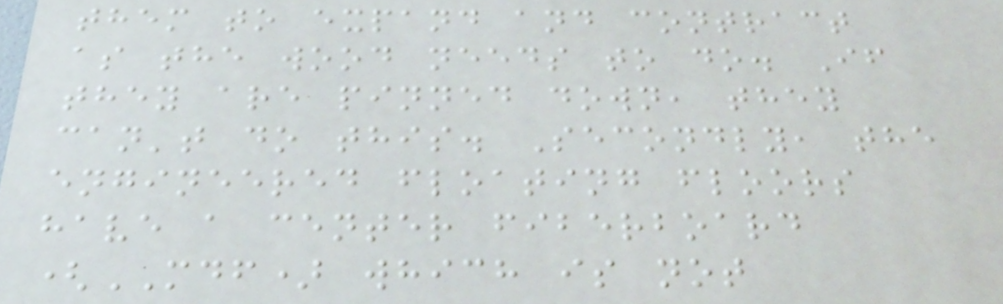them to expand and contract
as the wood needs to do. If
they are pinned down, they
can't do this. Secondly, the
engineered floating floors
have a center fiberboard
(MDF) which is not
